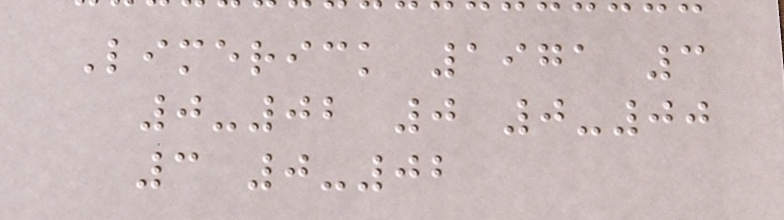Limerick 1971 3
0-02 0 0-00
3 0-02
